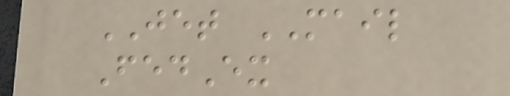JET MAIL
FedEx
